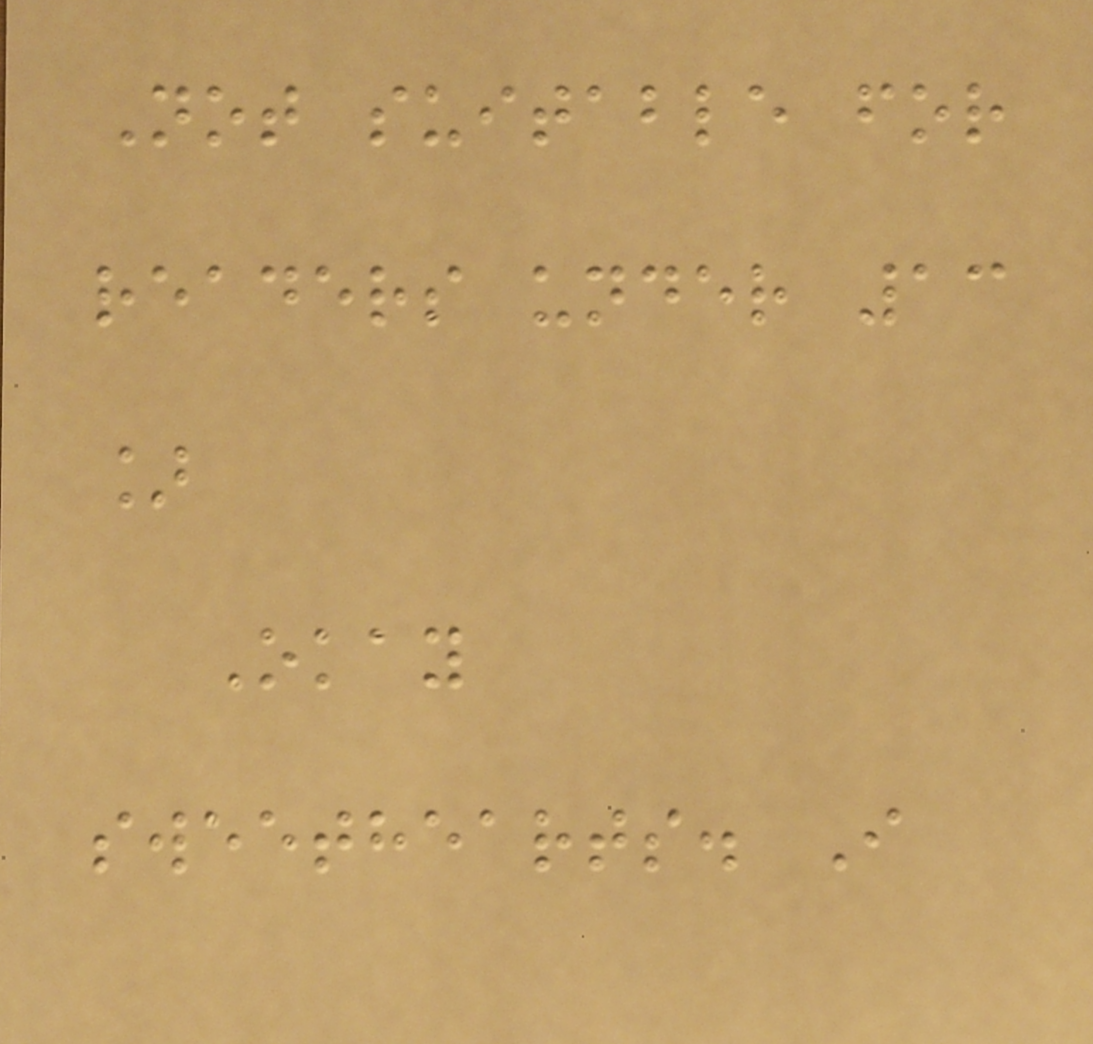Not suitable for
readers under 13
]
Okay
sweethearts. I
